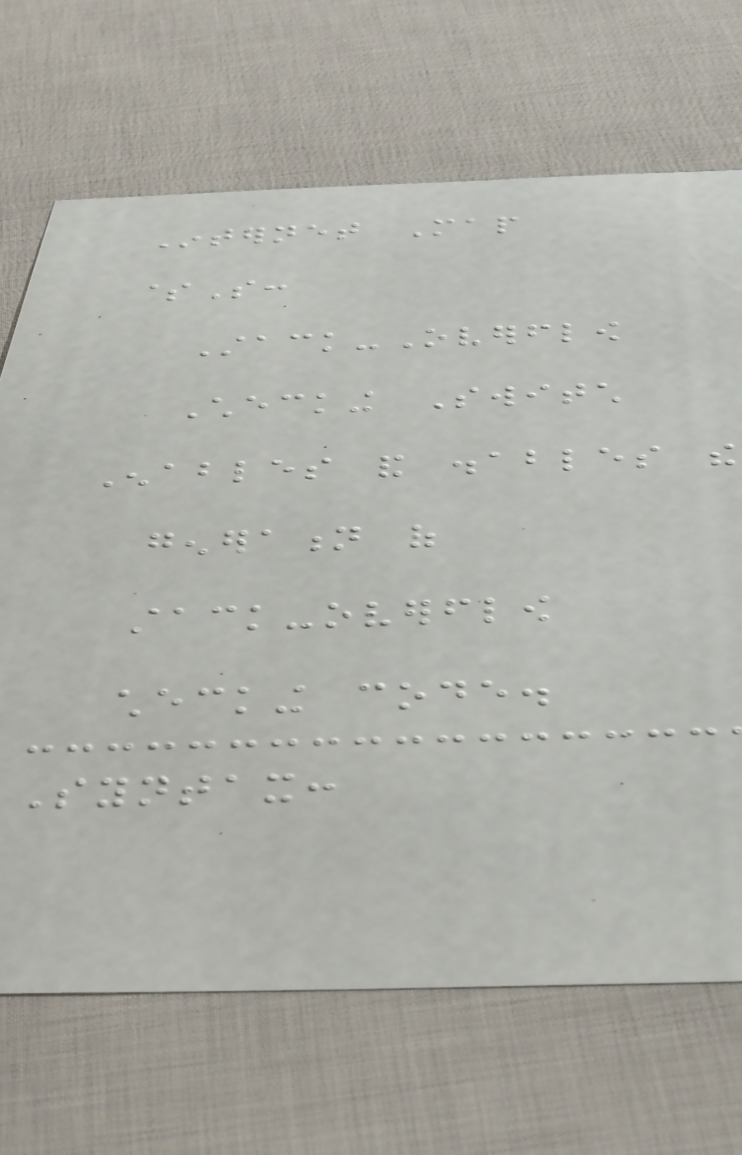Internet Map
$S:
Stack-Overflow
Checking Switch
Enables and disables the
generation of
stack-overflow
checking code.
Syntax:
